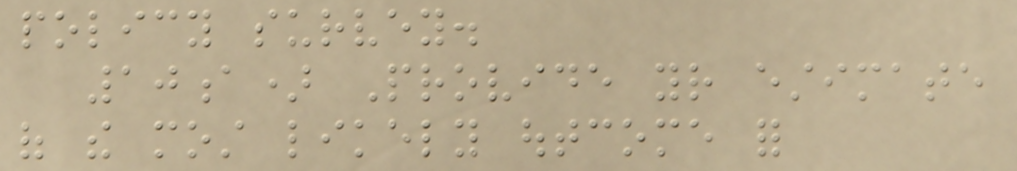policy survey.
10a) Provide your estimate
of the most likely outcome for
